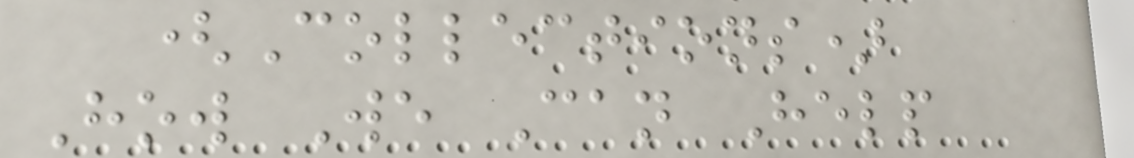(Collections)
How We Can Help
